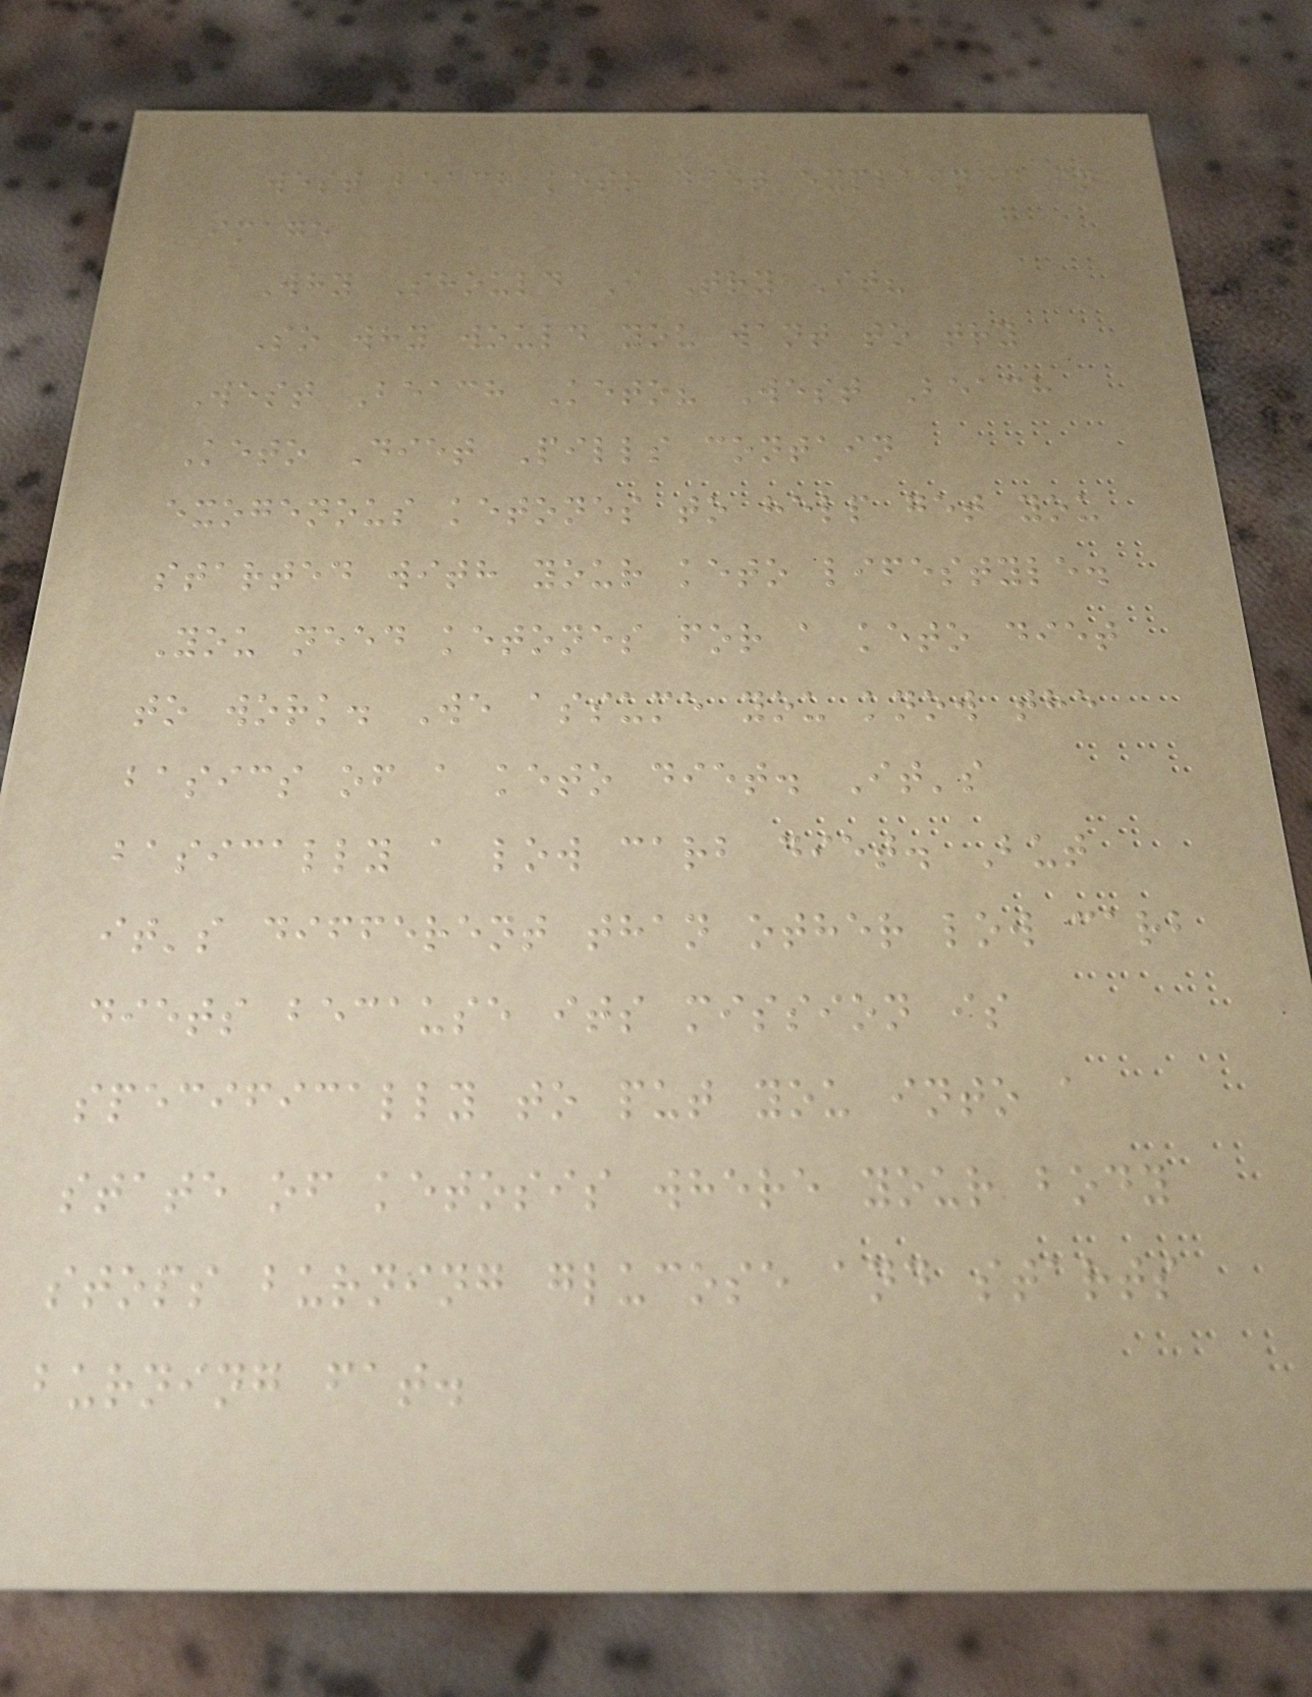west beach keto diet explained in
image
Why Should I Try It?
So why would you want to try
West Beach Keto? West Beach
Keto Diet Pills contain
exogenous ketones to help get you
started with your keto lifestyle.
You need ketones for a keto diet
to work. We assume you know the
basics of a keto diet. It's
basically a low carb diet. But
it's different than other low carb
diets because its mission is
specifically to put you into a
state of ketosis where your body
stops burning glucose and starts
burning fat.
